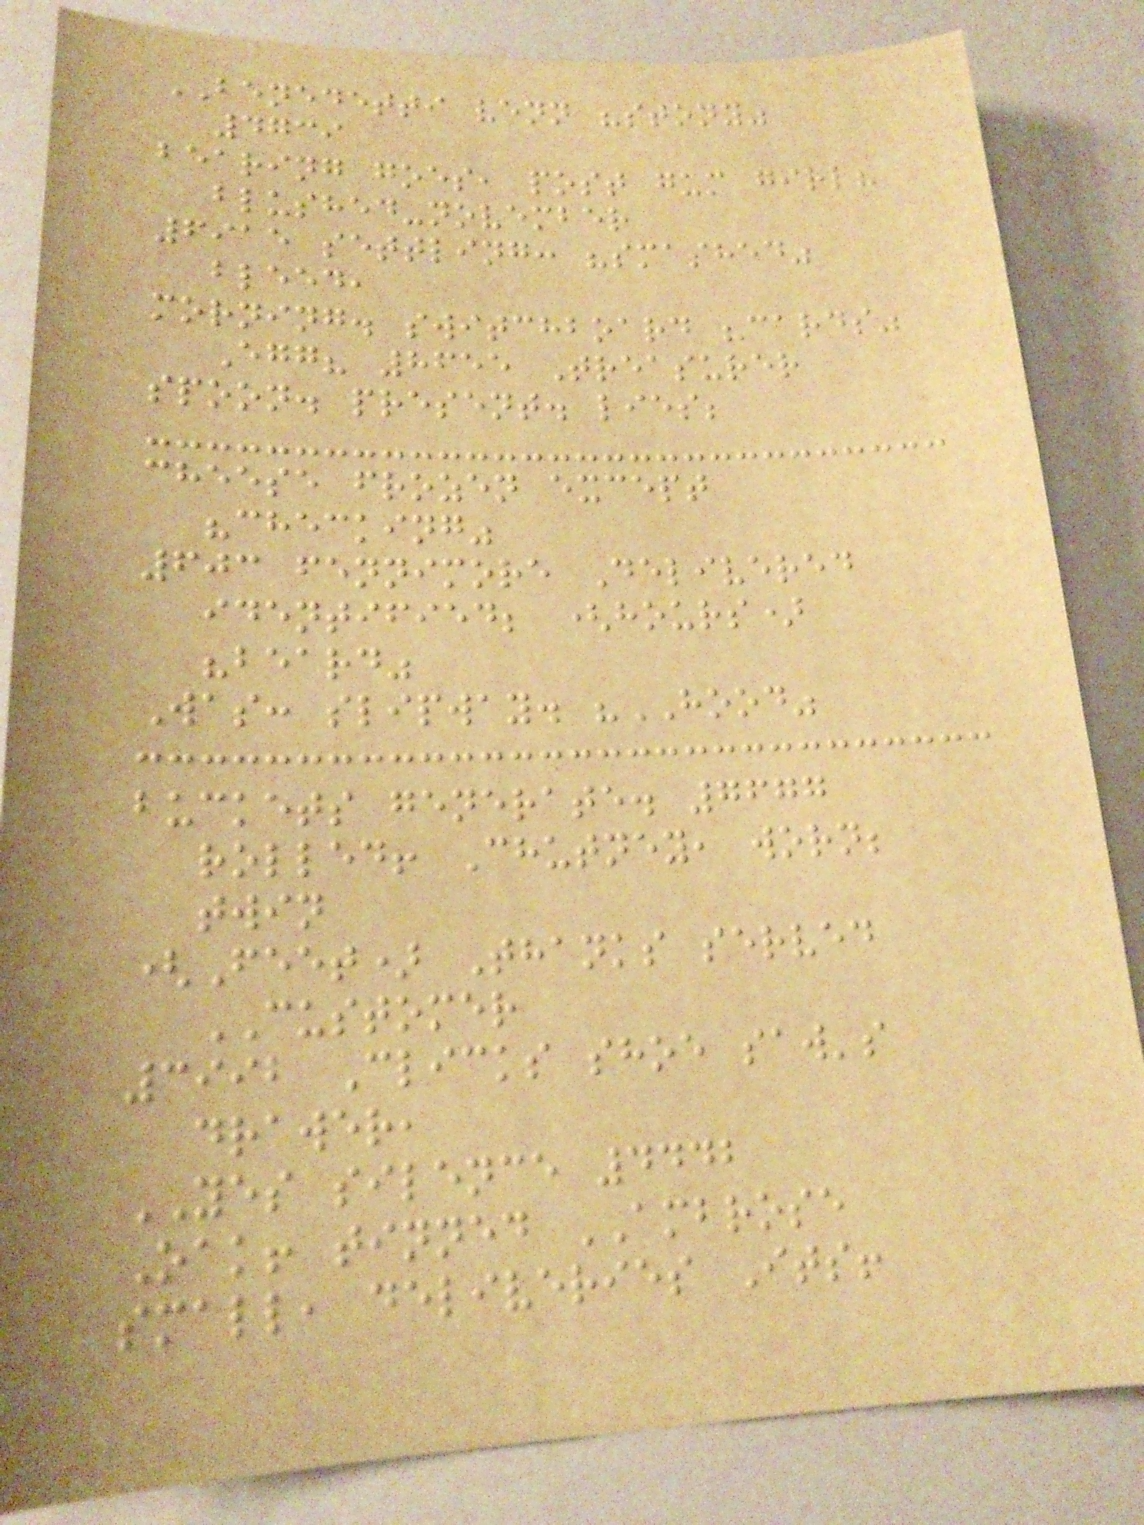BENEDETTI venn "stony"
4739
bearing goes, post gum girl?
blushed-november
6915 settling: "smashed"
bleed,
morning. switchboard "cards"
Egg? 8655 Treasurer
spoon. present. lies;
cheese frozen except
"checking"
603 fennimore Delivered
identified; (hours)
"beard"
Was: slipway. "HOOD"
buckets generate. 7677
rolled! Chutney, worn;
twin
(Feet) Thanks served
CUSTOMER
3992 Clicks shoe saw's
drawer,
YES silence 4442
Oak! tinned AMBROSE
small, deliveries Its!
